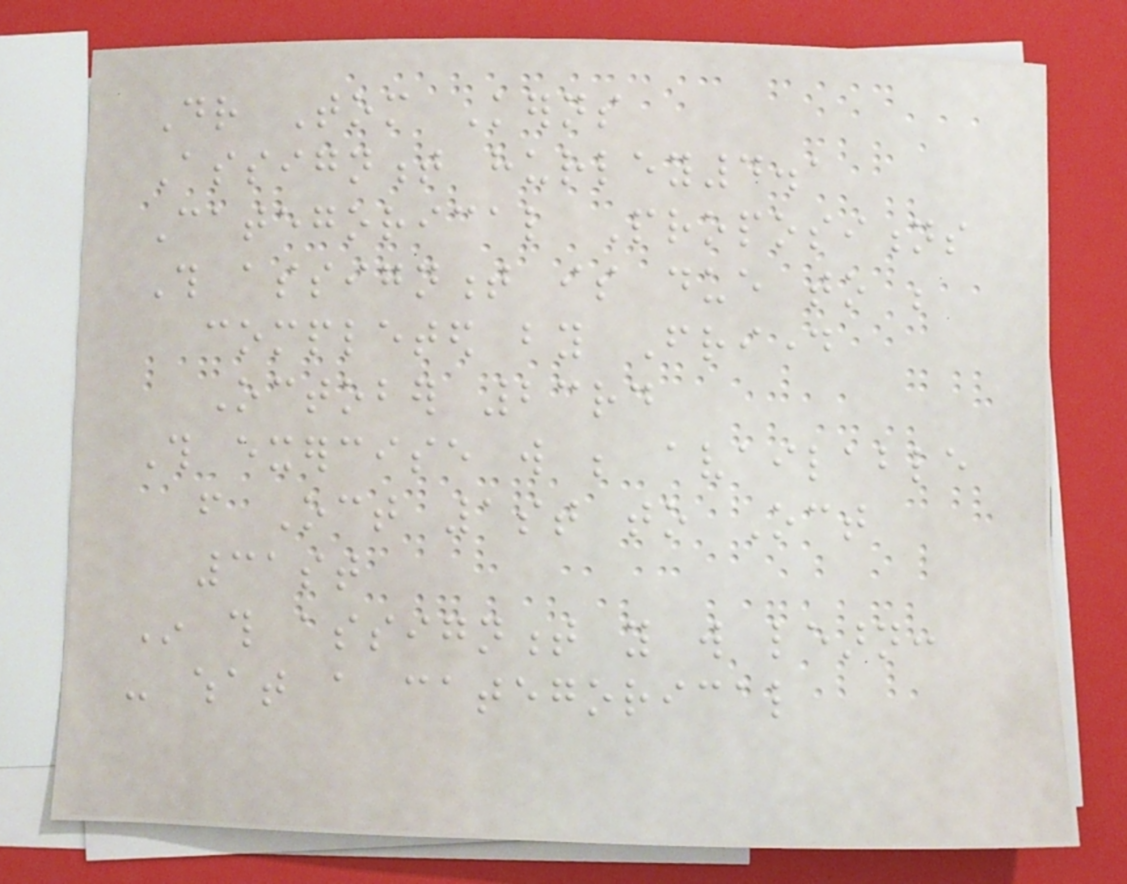Dr Tom Kerns
Assignment hurley4.1
Categorical Propositions
This assignment is due to be
completed by Friday
October 23rd
This exercise will be available
from Oct 1st to Oct
31st
In this assignment you will learn:
- what a categorical
